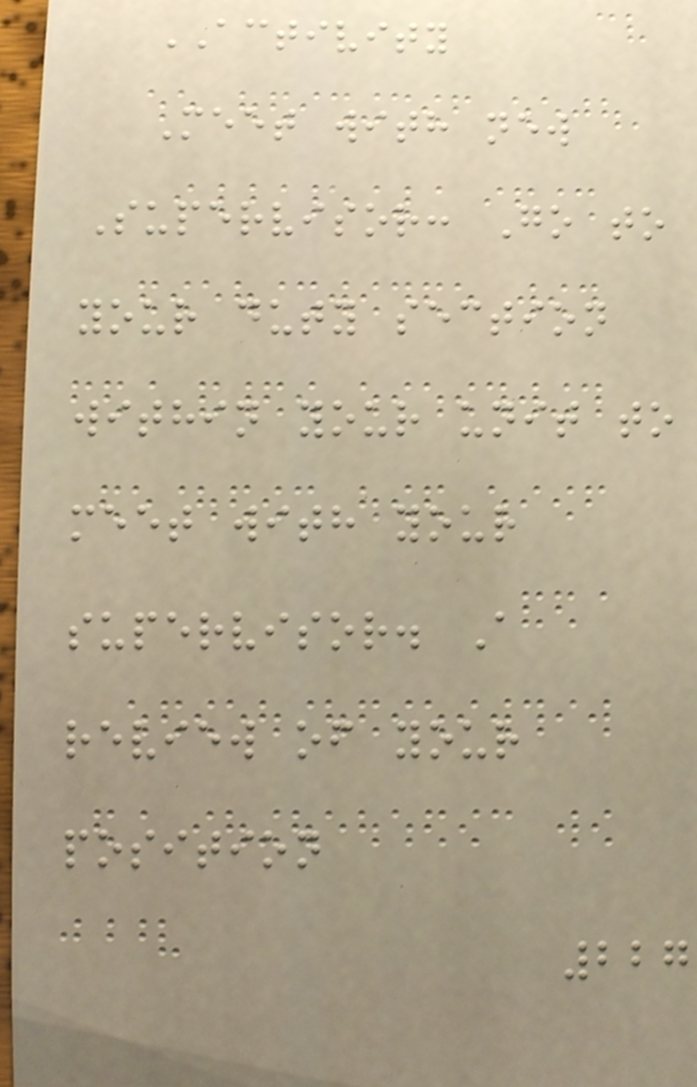ACTIVITY
Meet with new
Supervisor: Go to
your duty section
within your unit to
meet with your
supervisor. A
review of your
position
227
